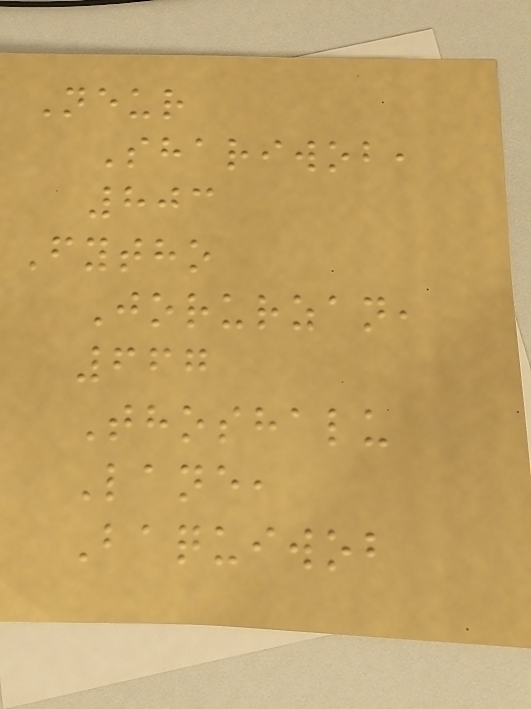Neur
Shariwob,
803
Fytho
Jorurzan,
667
Thoshalu
Lane,
Baquiwob
